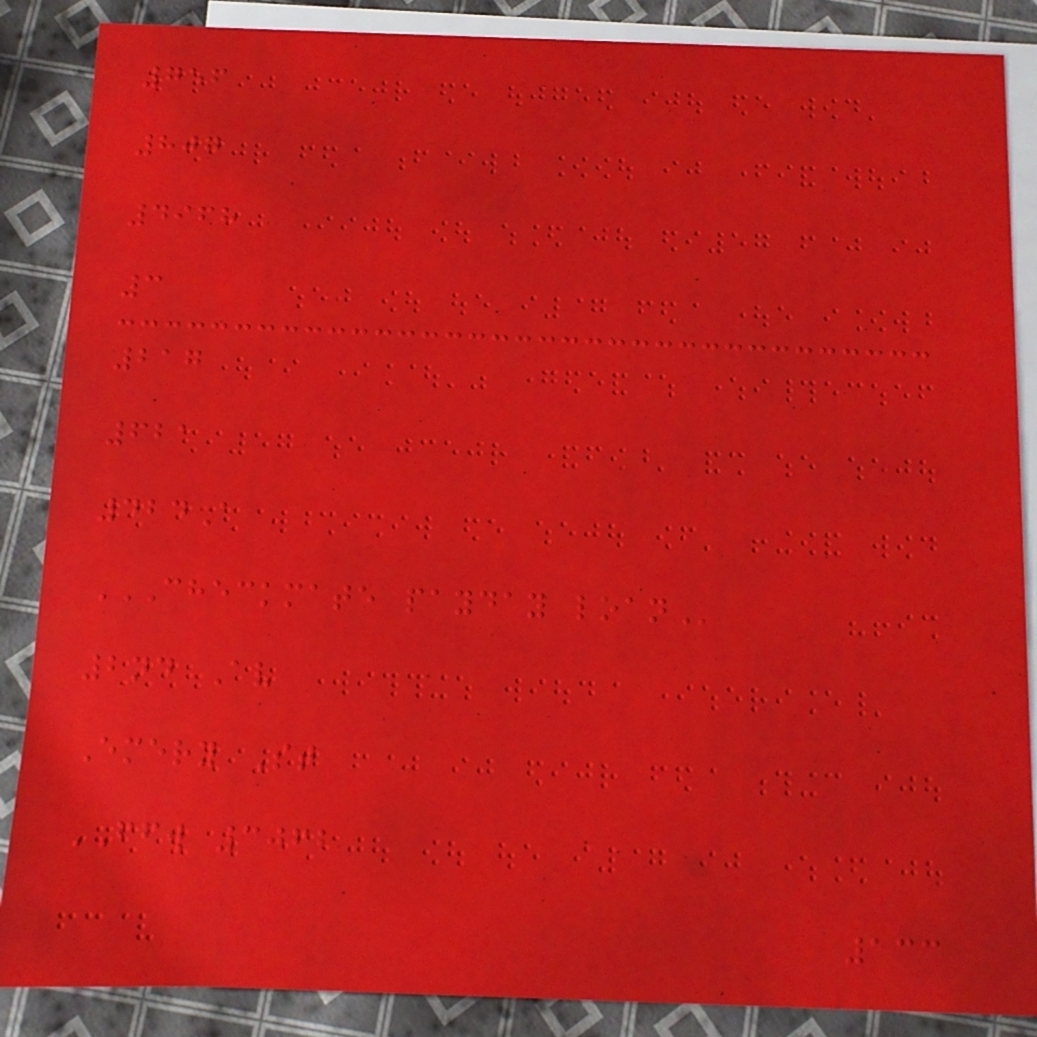756
807
4968
3
217
621
424A
CHECKMATE PAYDAY LOAN
2nd Av
Emery St
FFW 3062
133
